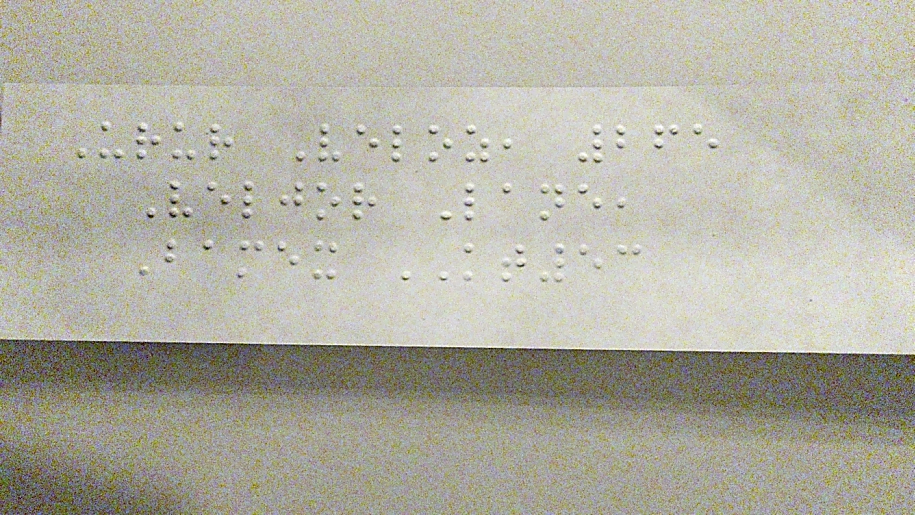Urur Veloz, 265
Veljor Lane,
Bamex KT53
